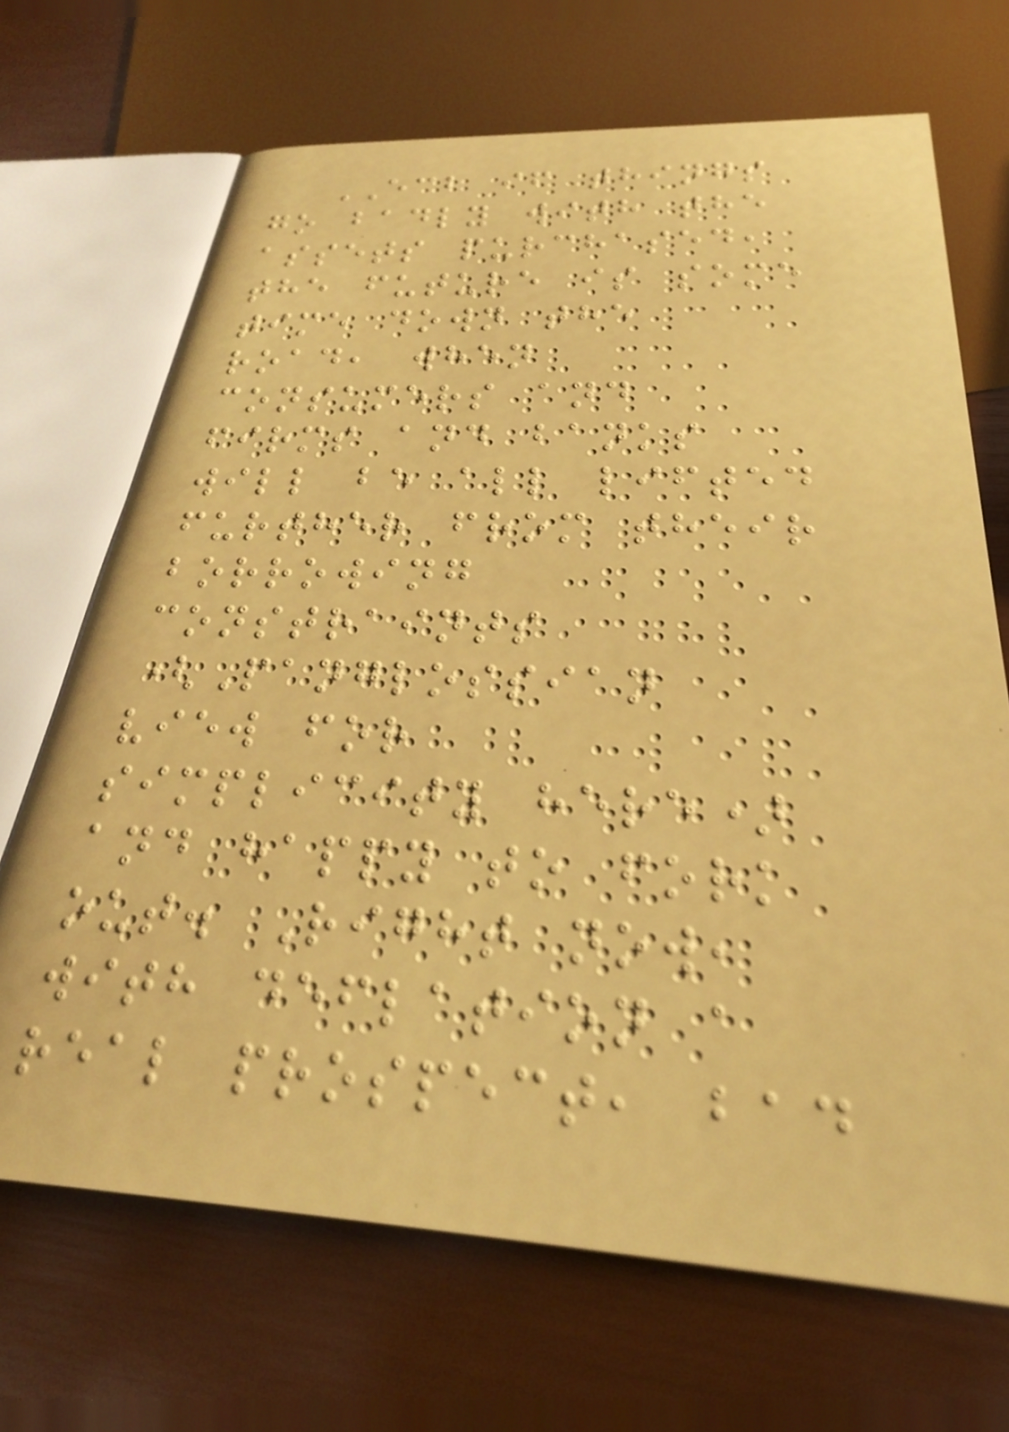ECB if things
go badly with the
assets purchased,
the future is some
time down the
road, when
consumers and
firms and banks
will be all lifted
further from their
borrowing
constraints
(Panglossian
view for
simplicity here)
and happy to fork
out. Right now,
with deflation a
real prospect, bad
